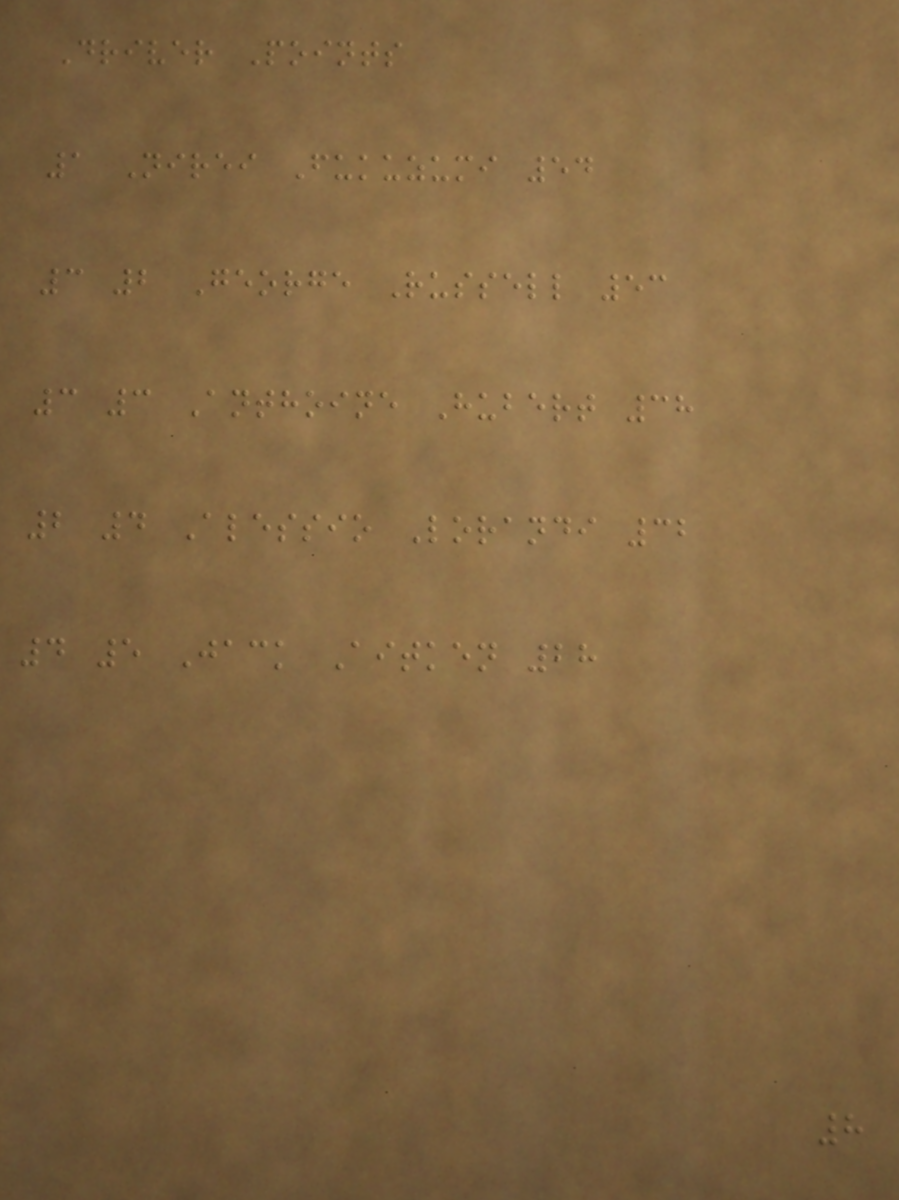Driver Points
1 Nirei Fukuzumi 54
3 2 George Russell 53
3 3 Anthoine Hubert 38
2 4 Alessio Lorandi 32
4 5 Jack Aitken 28
8
